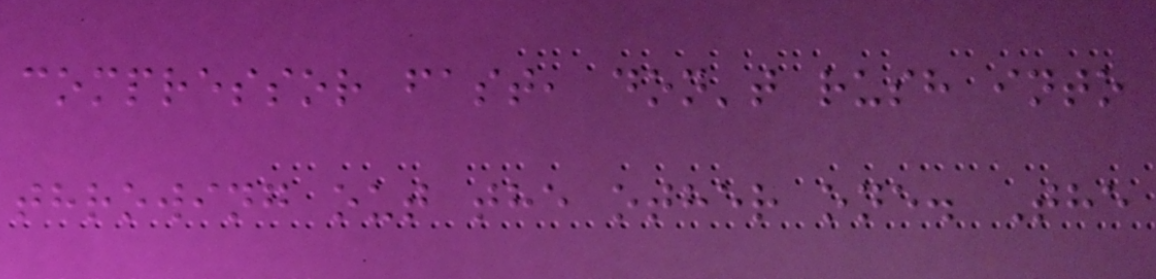compressor fast, don't rush into
throwing out the other one. The
